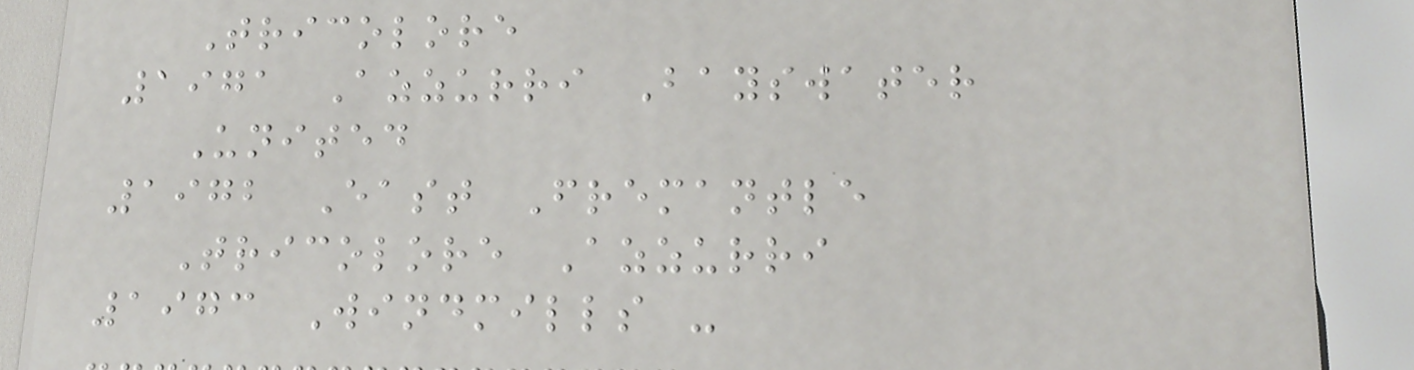Tricolore
1971 Azzurri Bayswater
United
1972 East Fremantle
Tricolore Azzurri
1973 Windmills -
